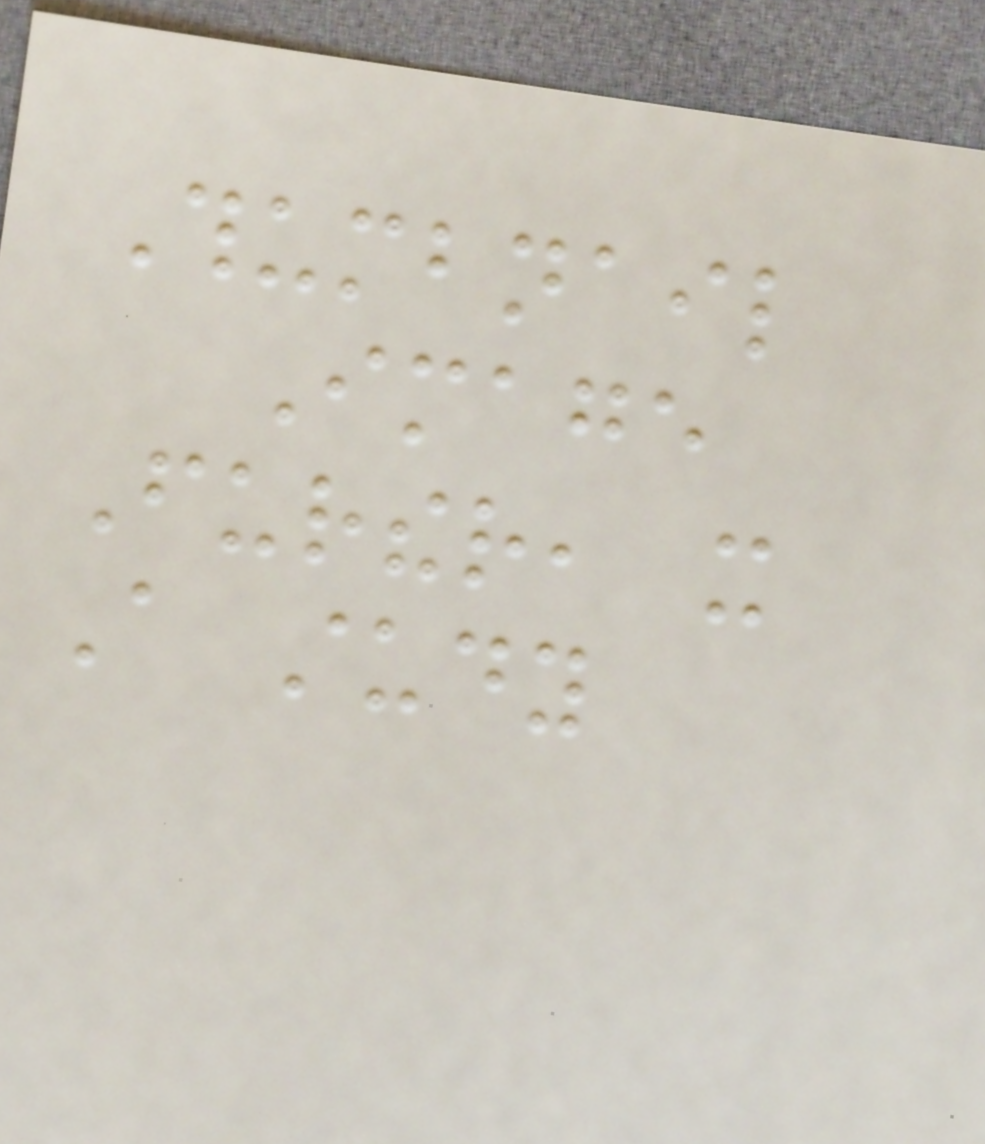Thumbnail
Image
Further, it
A study
